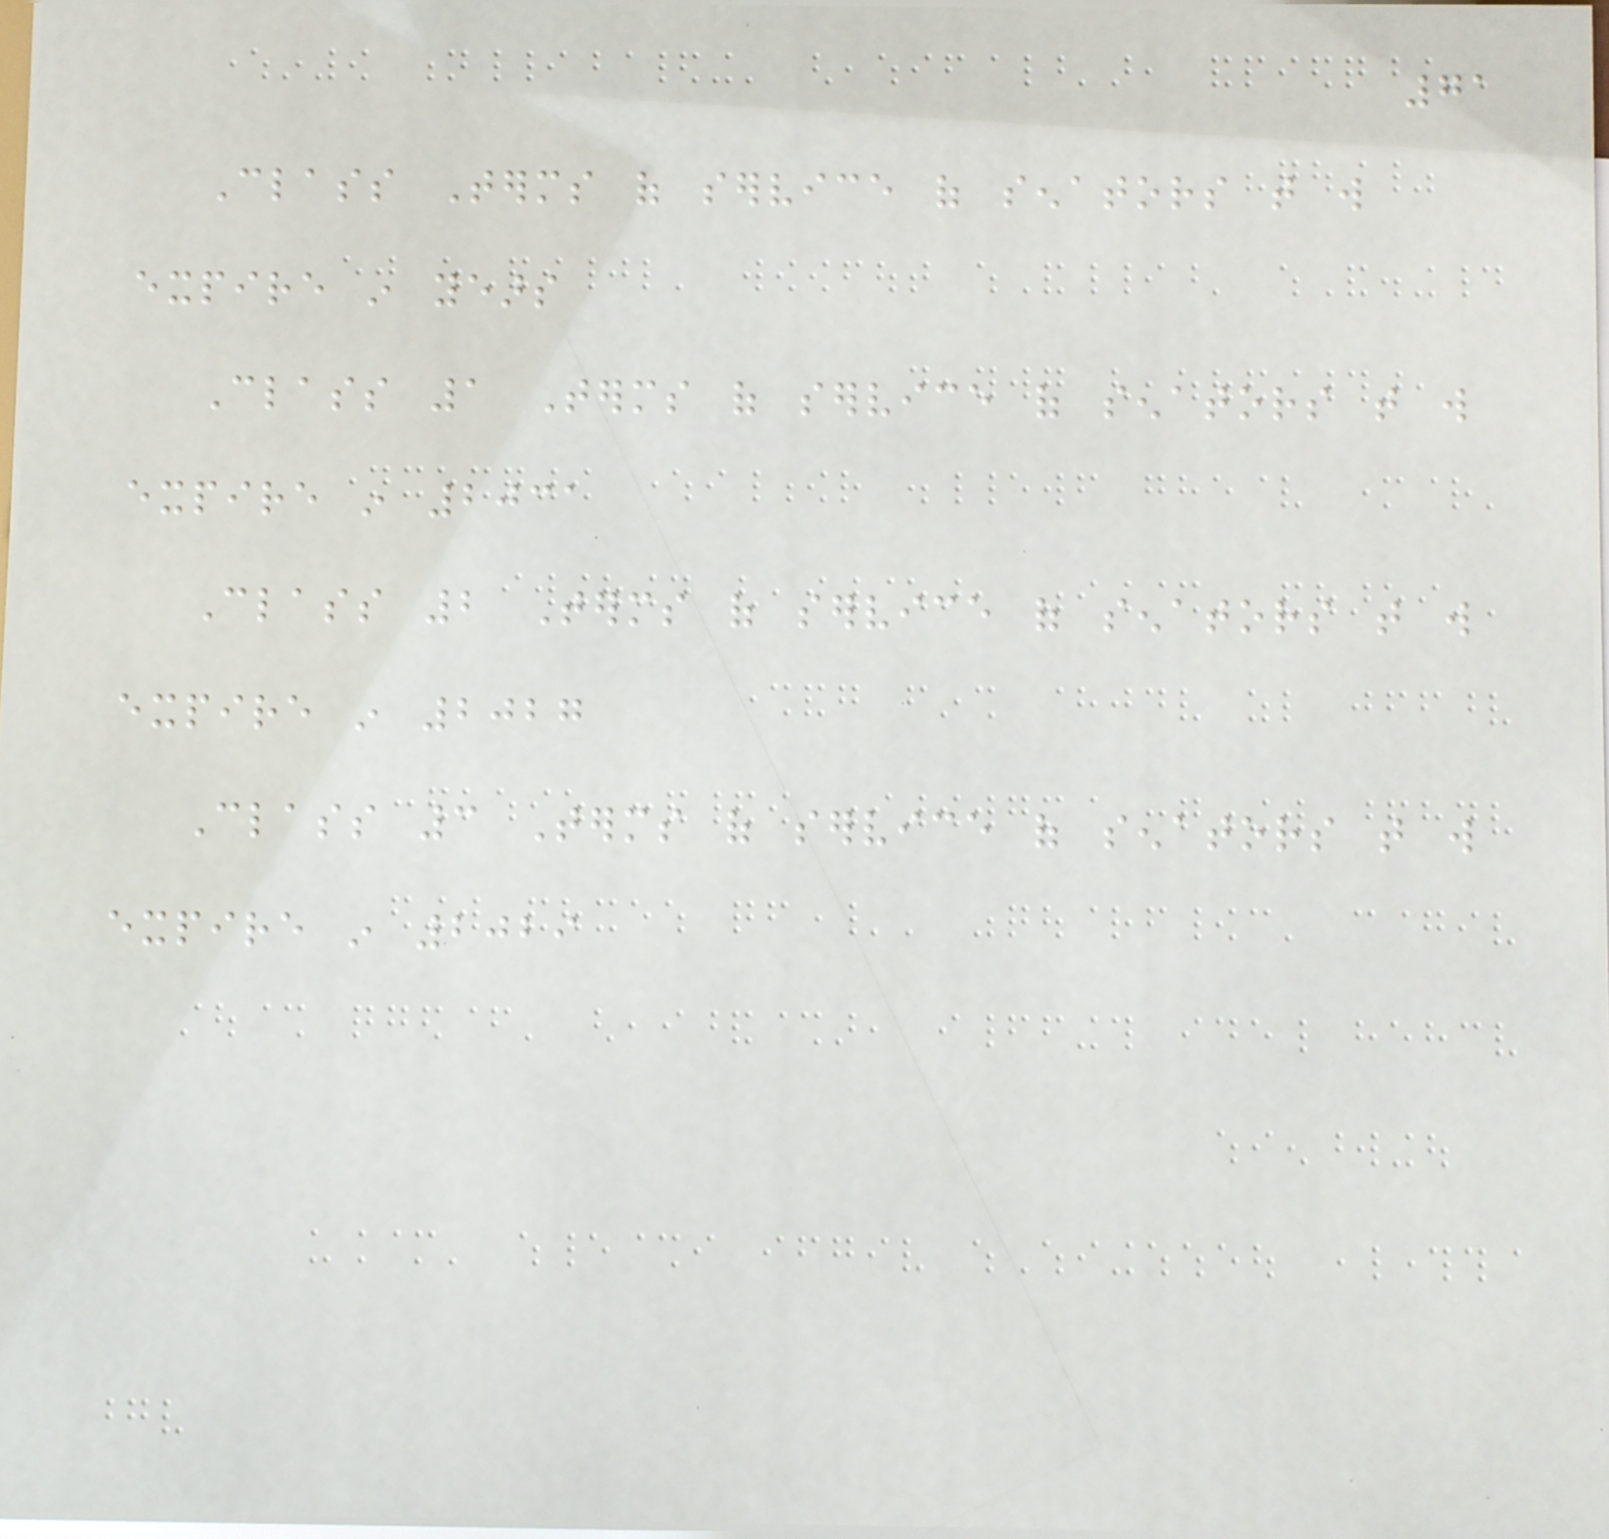71
Class Terms of service of senators that will
expire in years
Class 1 Terms of service of senators that will
expire in 2031
Class 2 Terms of service of senators that will
expire in 2027
Class 3 Terms of service of senators that will
expire in 2029
